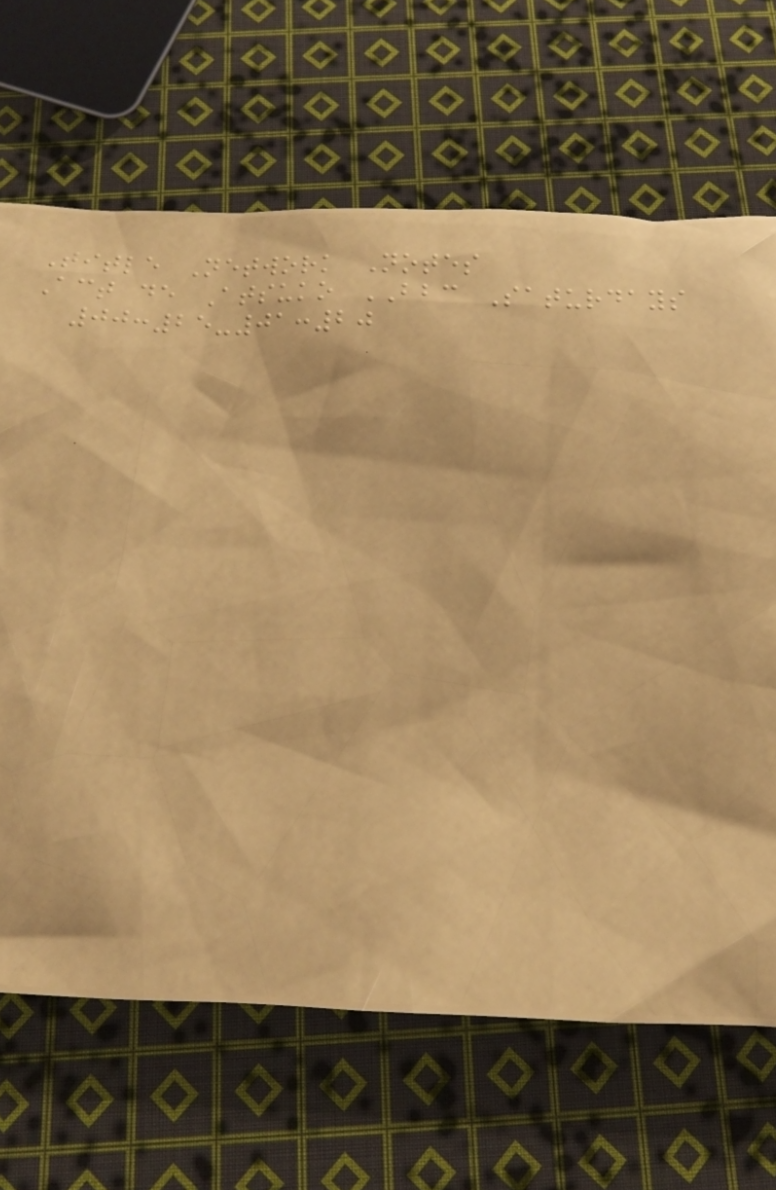Title Network Notes
Act de Atsuko BBC Saturdays
00:25-01:20
